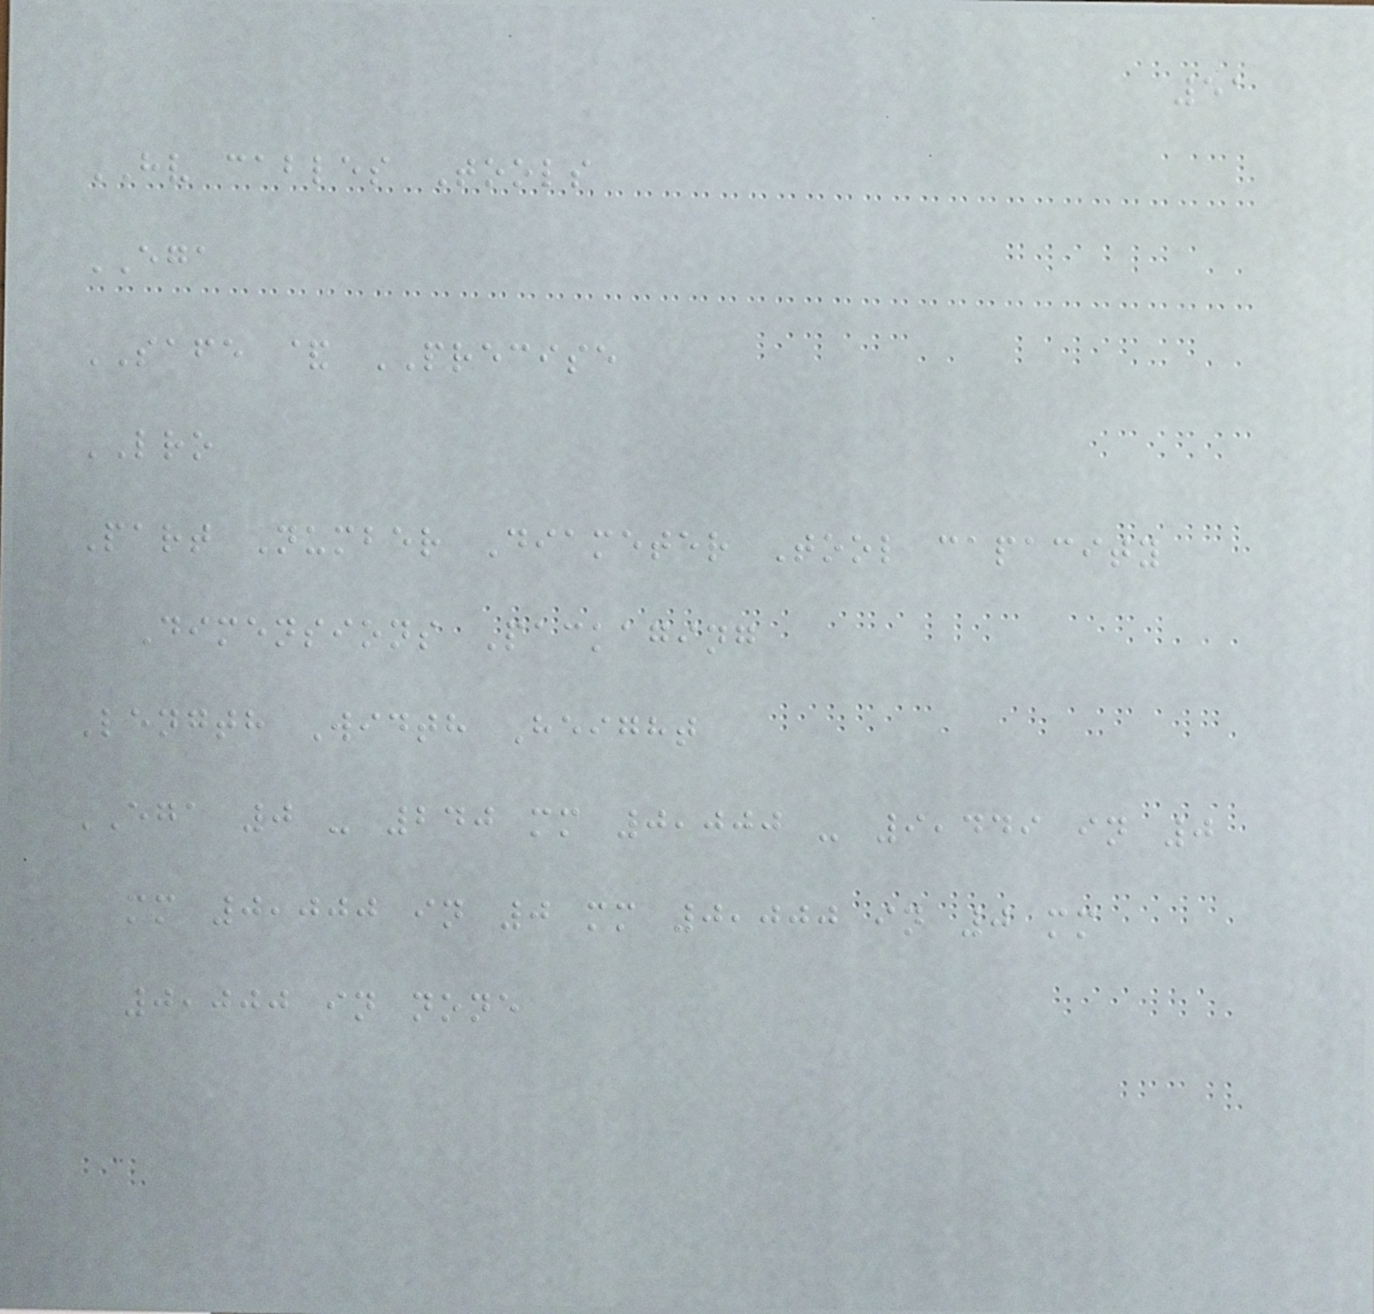51
HV cables Tools
EGA
SAFE & PRECISE
LRO
Part Number Diameter Tool capacity
Dimensions Packaging
Length Width Height
EGA 0 - 240 mm 0,000 - 9,449 in 0
mm 0,000 in 0 mm 0,000 in 0 mm
0,000 in none
